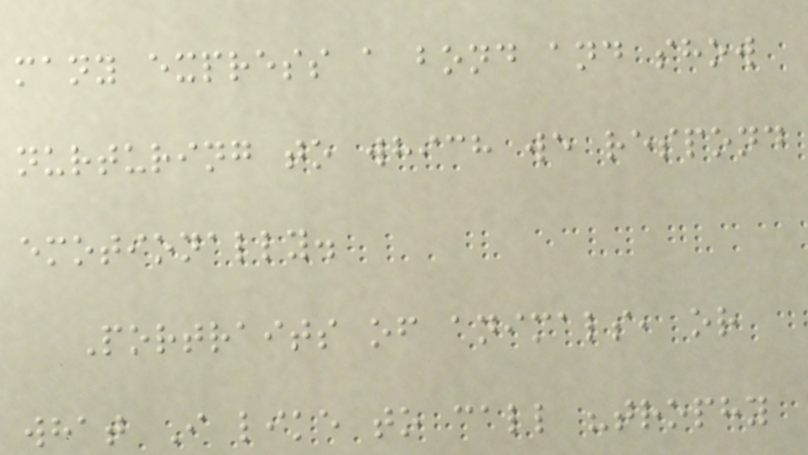many express a bond and show
nurturing to which we respond
emotionally.
Portraits of animals, or
what I like to call "trophy
